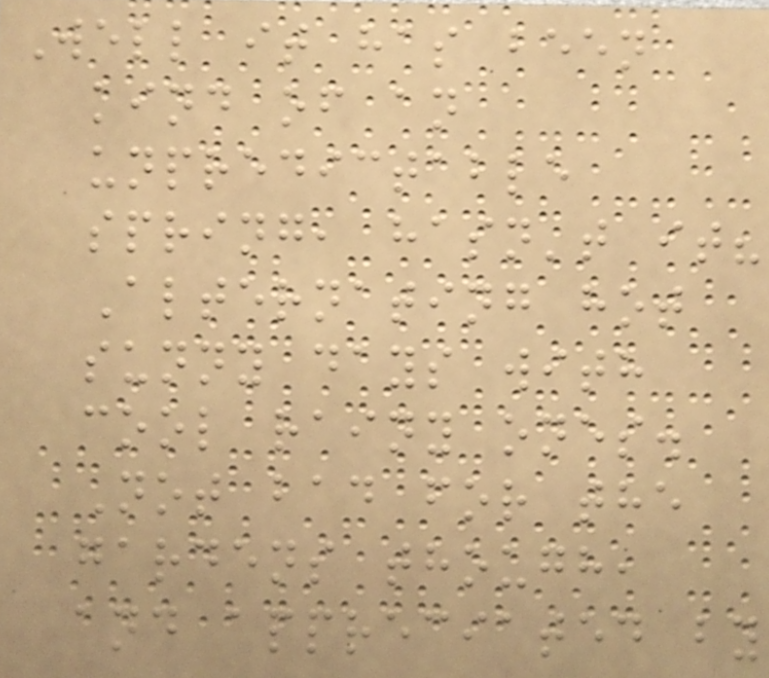Well it has been
kind of an
unpredictable
spring, hasn't it?
Alternating hot
sunny days with
cool rainy ones.
Not bad for the
gardens though,
and appreciated by
